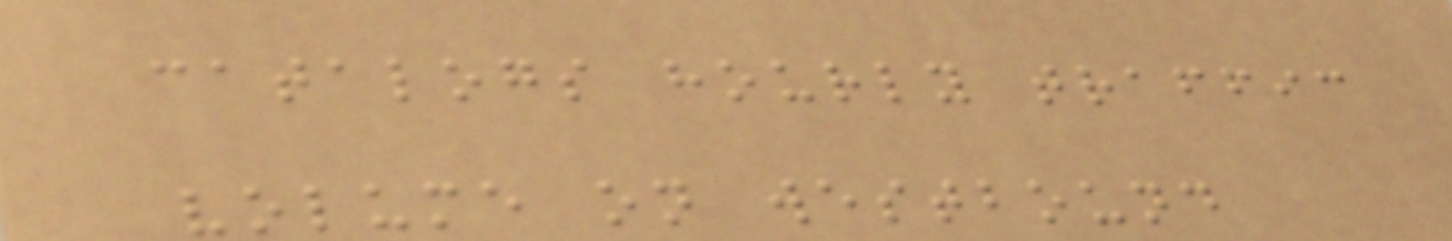catalogs hourly traffic
volume on westbound
